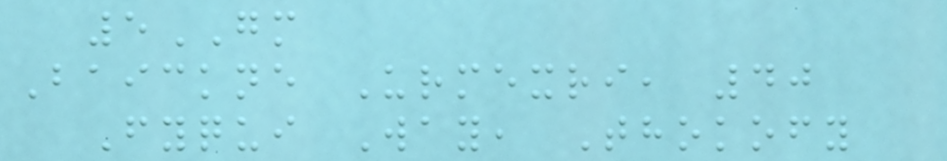5GM
Baickne Urmexri, 40
Fyqui Way, Thokofy
